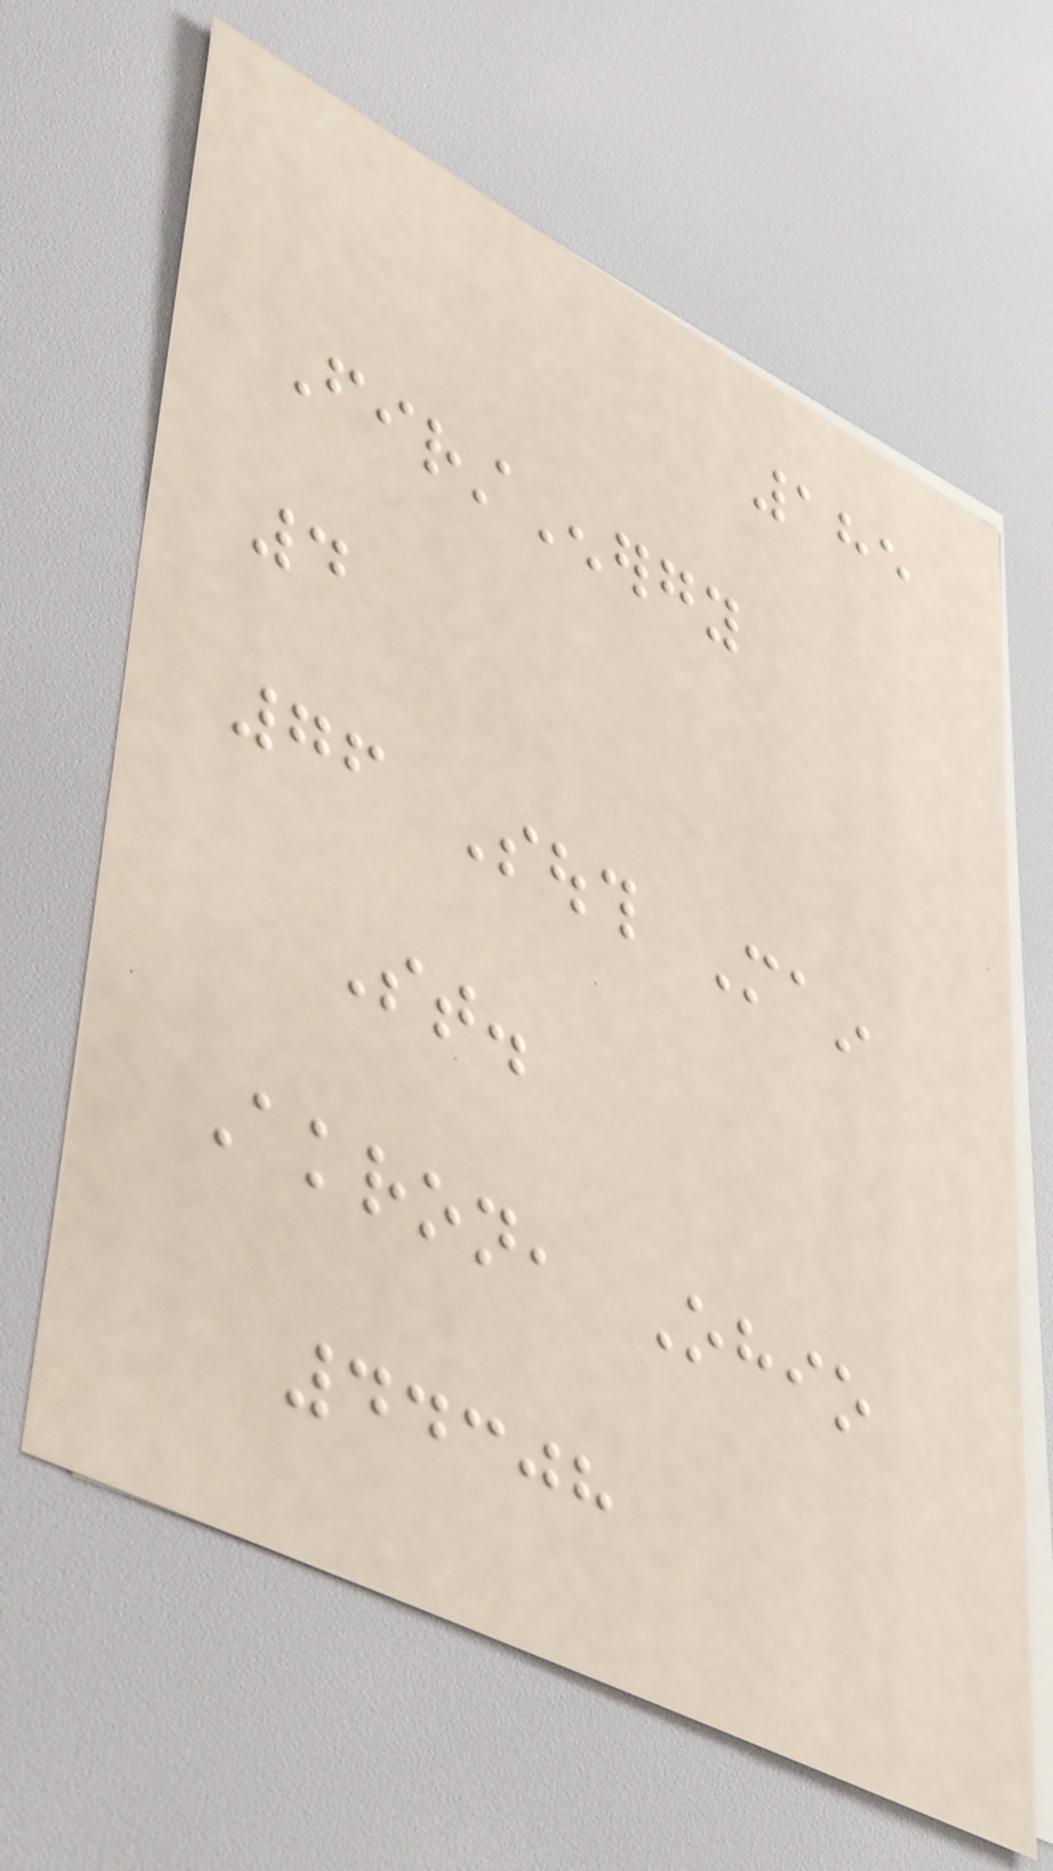185
FirstEnergy
4
76 South Main
St.
Akron, Ohio
44308
